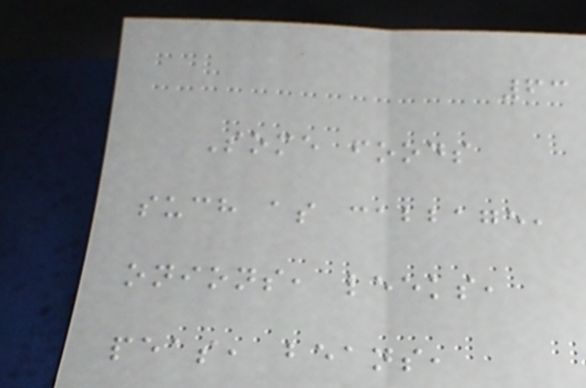63
Some foods
such as cabbage,
onions, leeks,
peas, beans,
